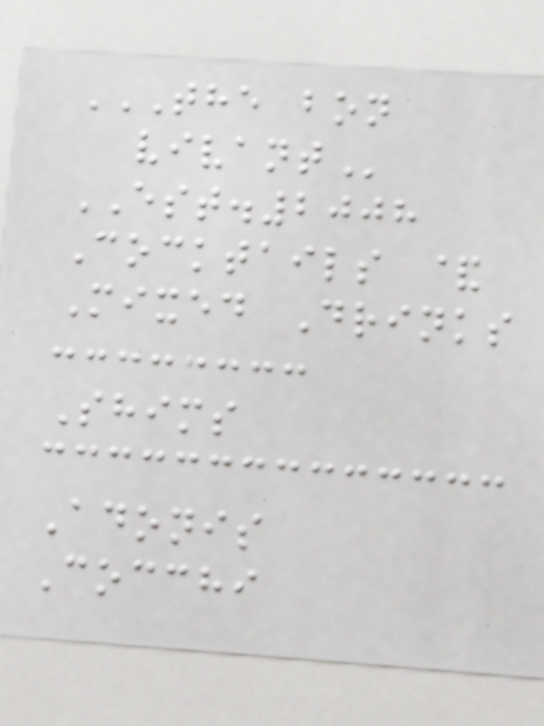THE BON
VIVANT
EST.2008
Cocktails &
Mixed Drinks
Shims
Adonis
Cocchi
